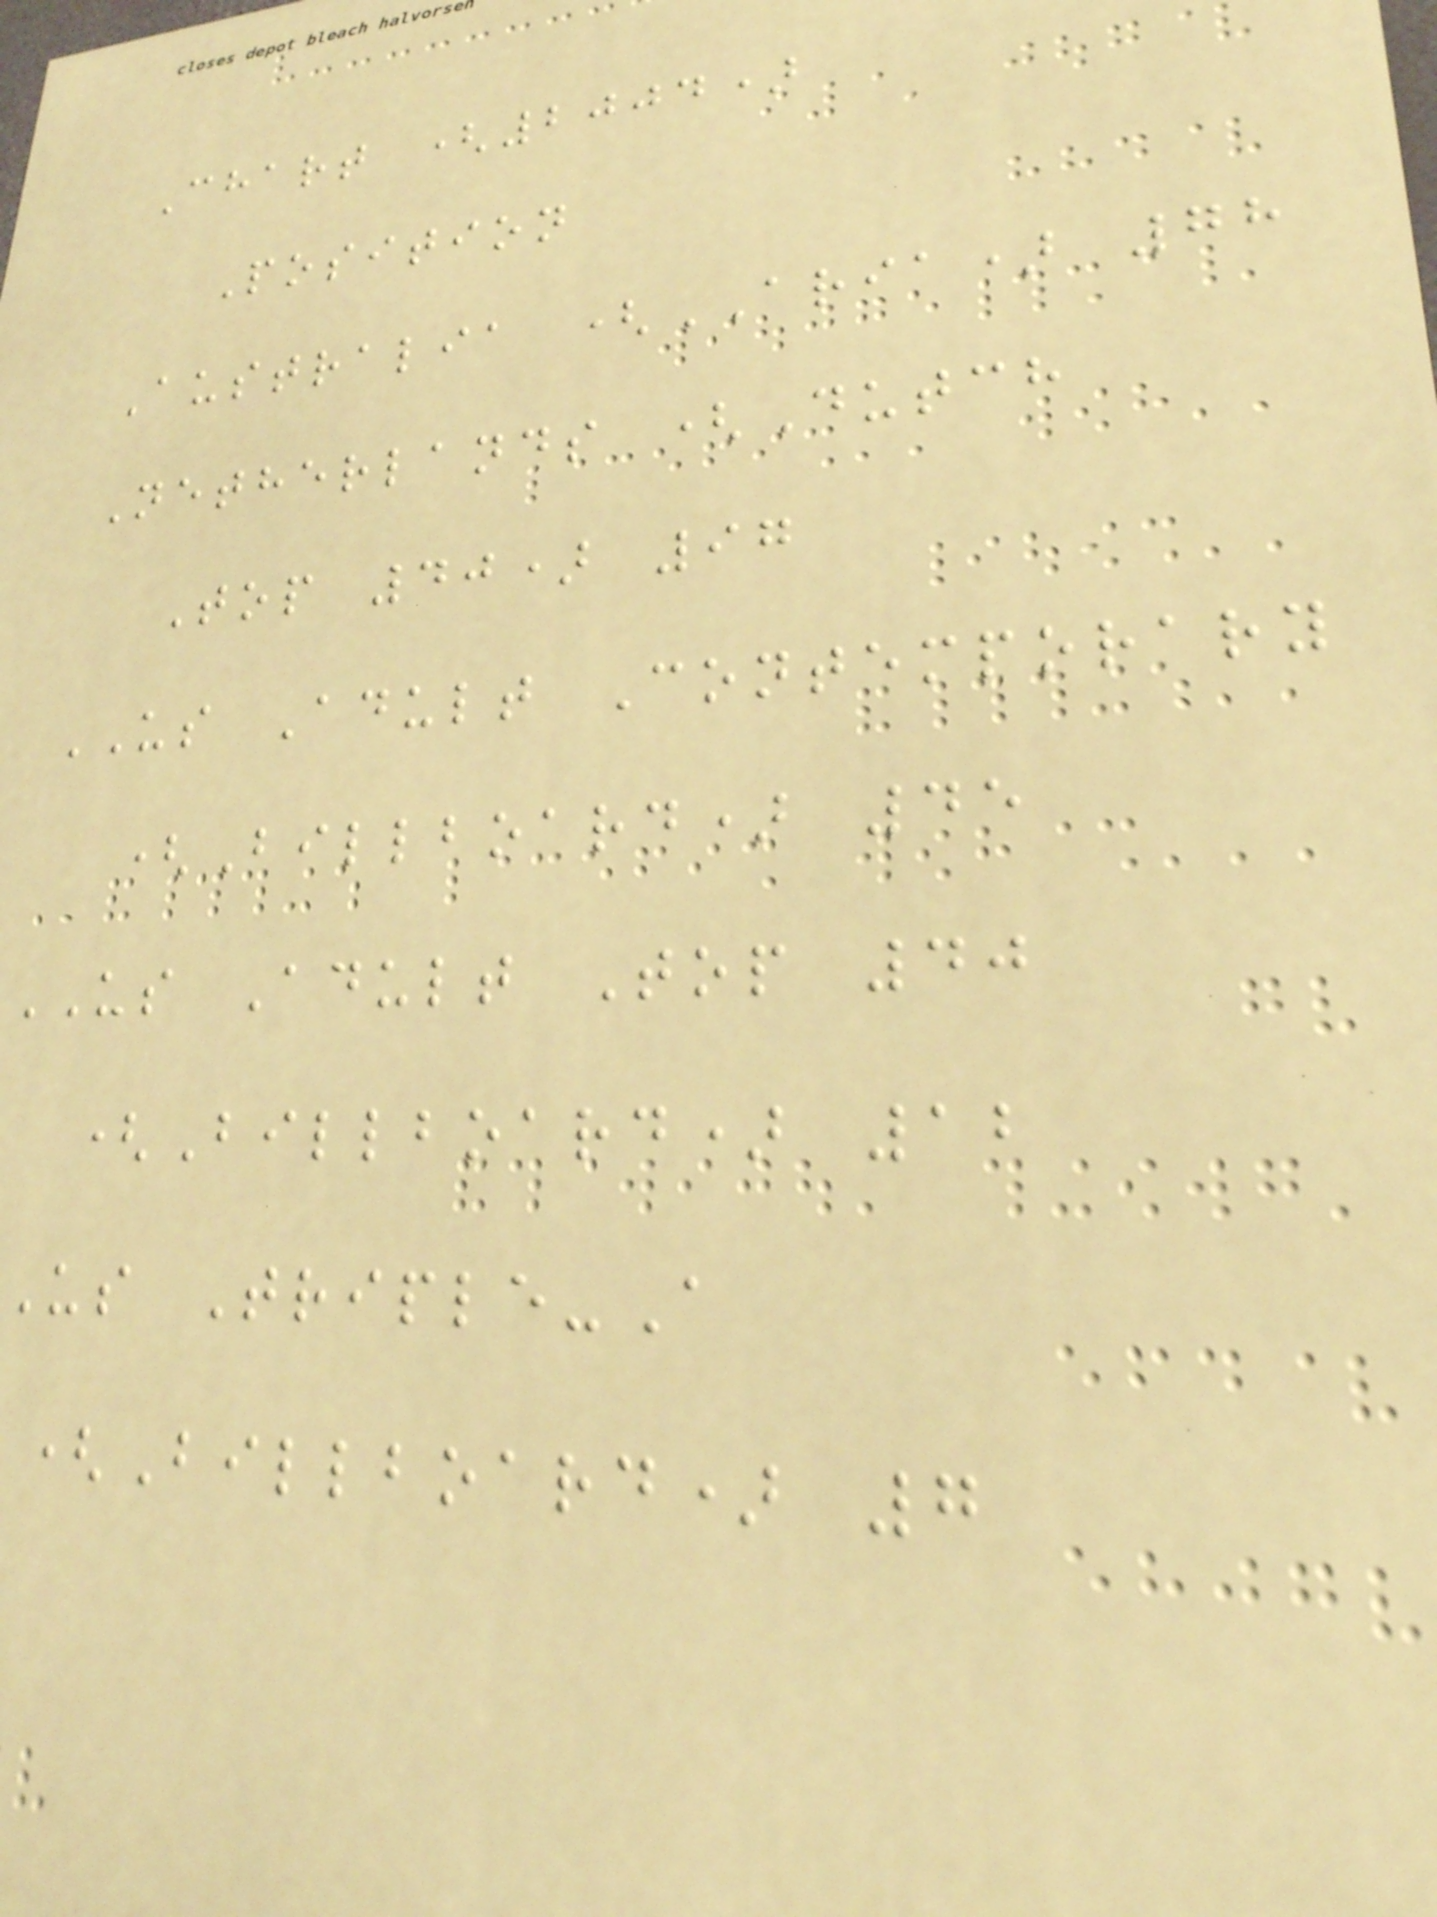Chart (2004)
Position
Australia (ARIA) 78
Netherlands (Dutch
Top 40) 97
US Adult Contemporary
(Billboard) 45
US Adult Top 40
(Billboard) 12
us Triple-A
(Billboard) 7
